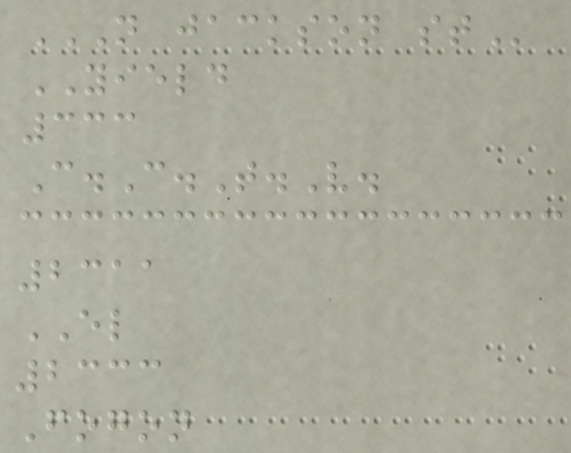N JACKSON ST
YIELD
333
C.C.T.V.
2311
EL
2333
Fogon
